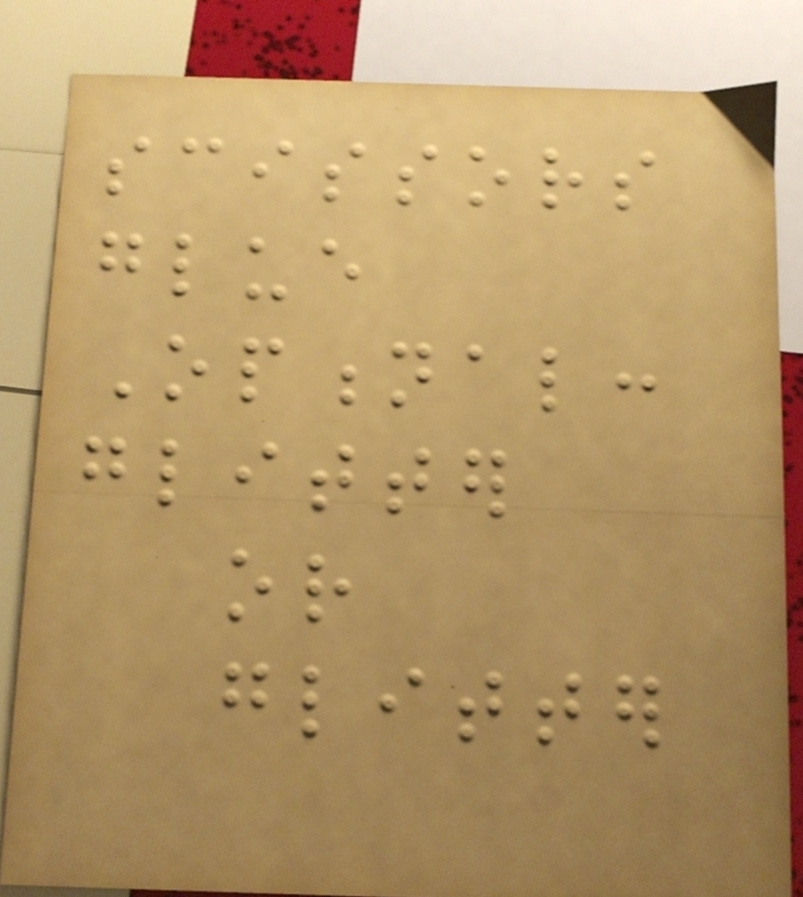scissors
glue
Optional:
glitter
or
glitter
